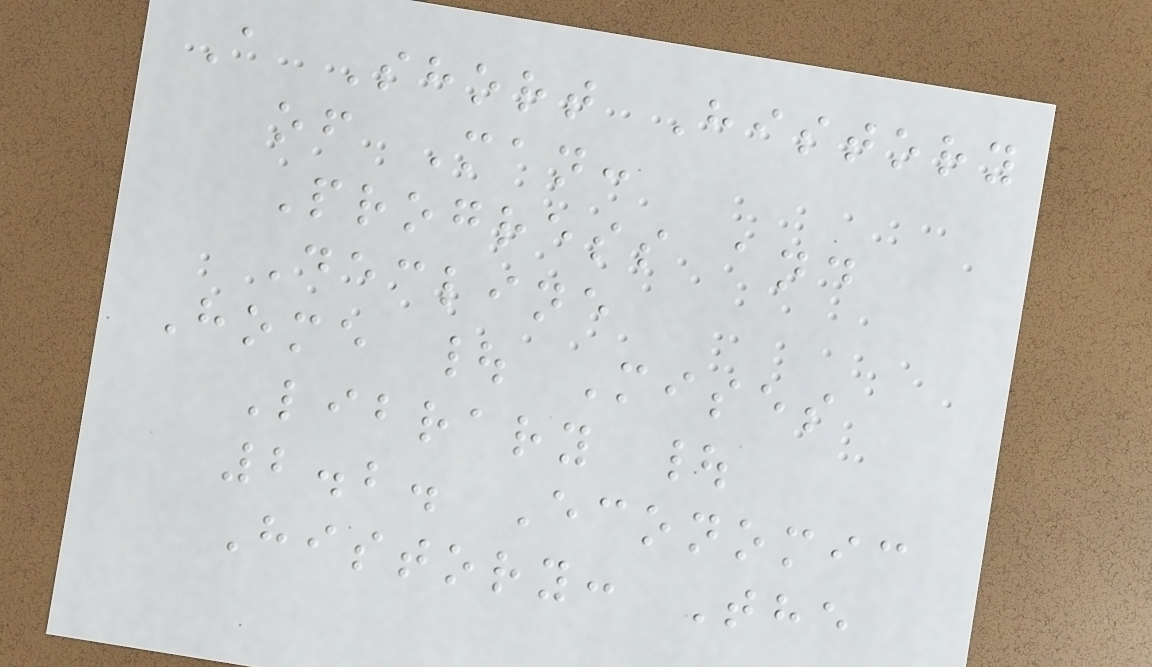A Short History
of Man:
Progress and
Decline
Home | Mises
Library |
2.2. Economic
History: The
